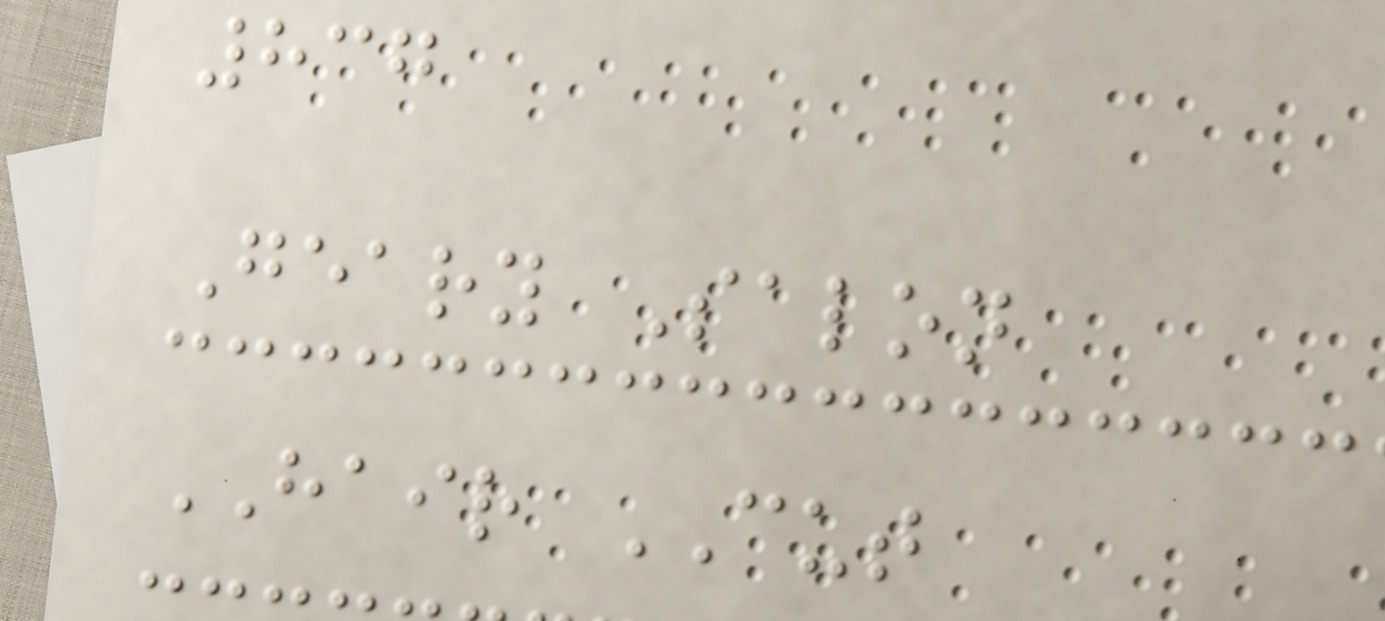837
Geary Salon
HAIR CUT
